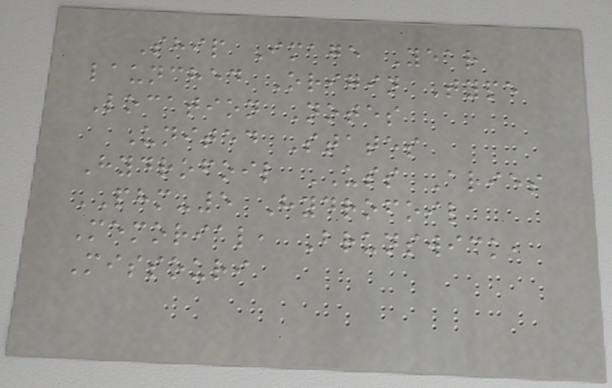Ship Image Year
launched Origin Type
Location Notes
United States
Hydrofoil USS Aries
PHM-5 Hydrofoil
Memorial, Brunswick,
Missouri
